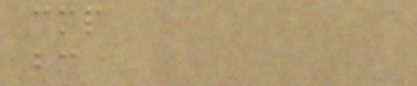cmp
bc
